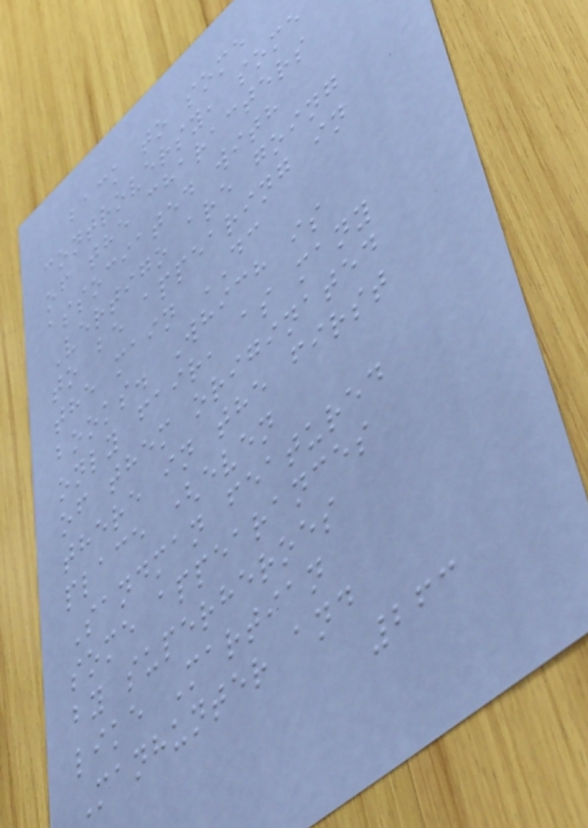back to some
controversy, some
of the characters
associated with
Vertigo are going
to be appearing in
the main DC
books. Which is
only fair, as many
of them originated
there in the first
place (even
Sandman featured
some appearances
by superheroes
like Martian
Manhunter and
263
